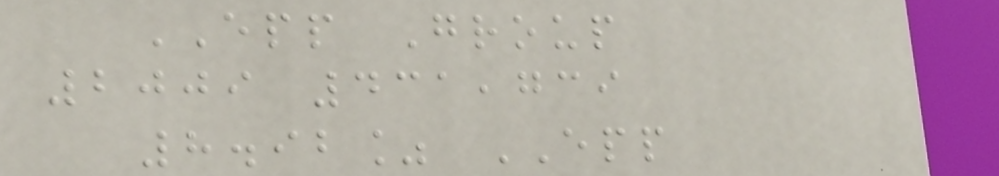EPP Group
2009 431,739
8.92% EPP
